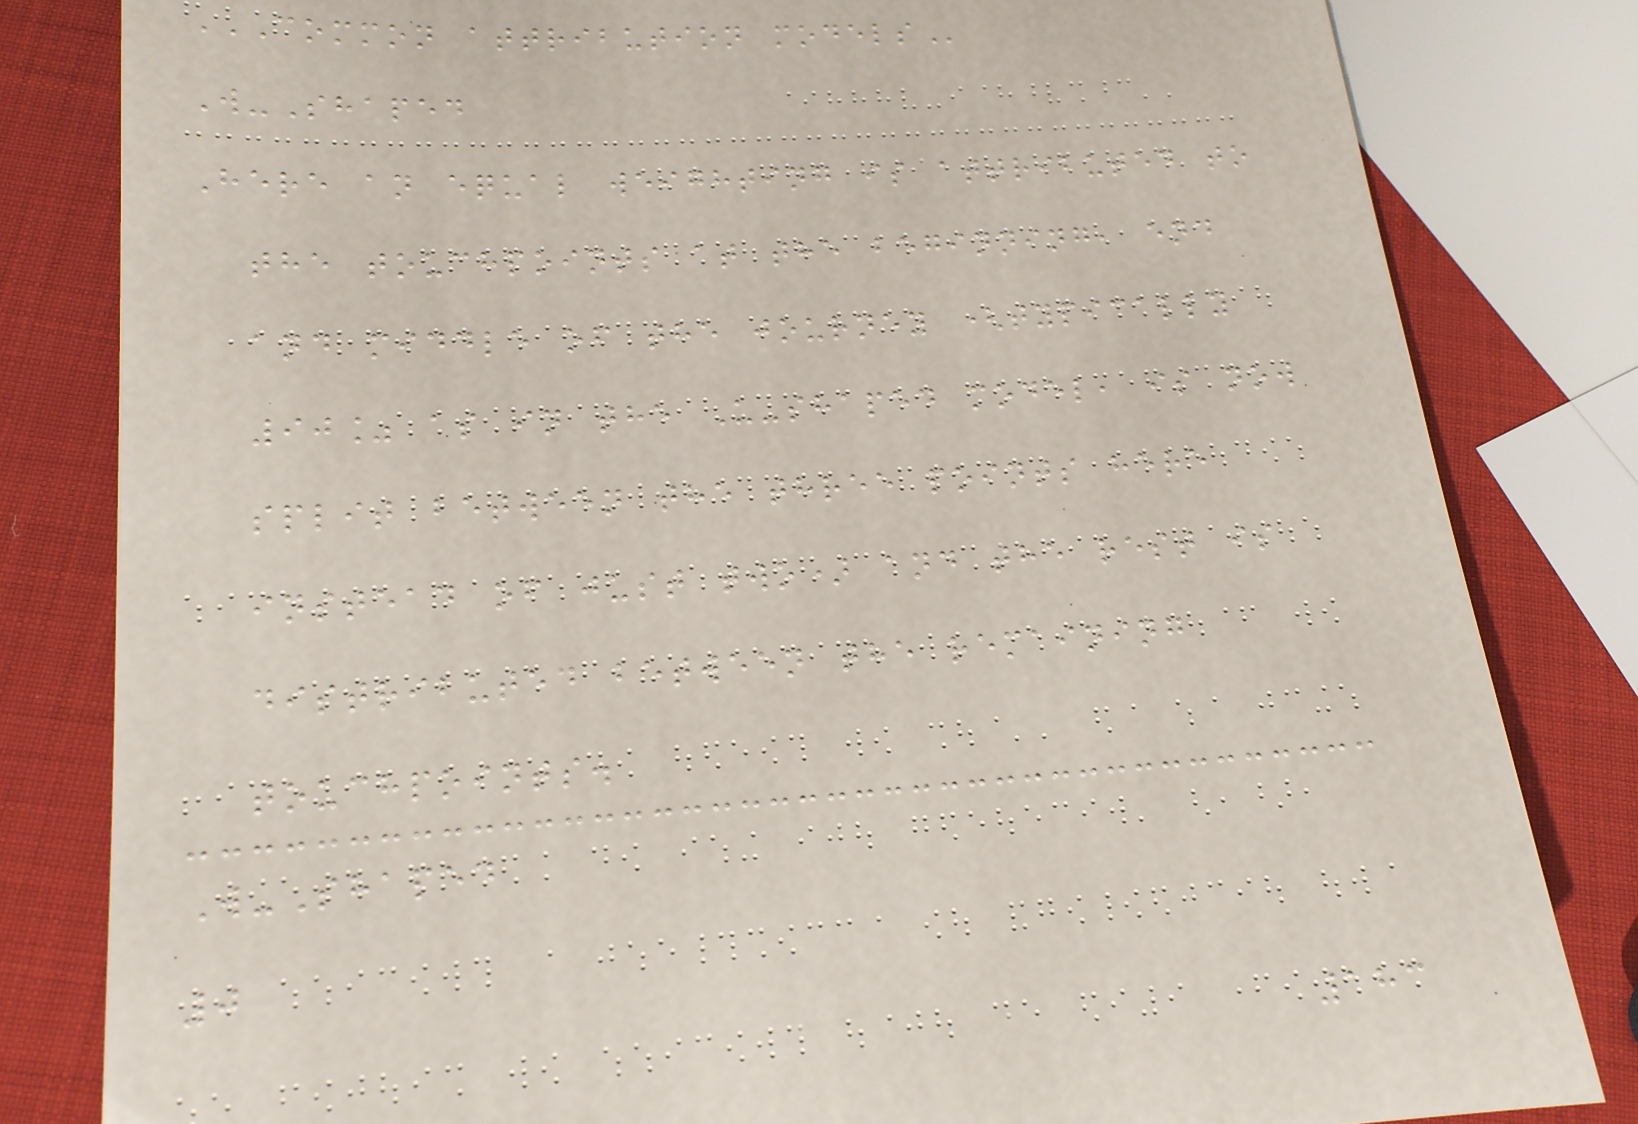COMMON ATTRIBUTION MODELS
W-Shaped
Here an equal weighting is attributed to
the touchpoints at the beginning, end
and middle of the journey (typically
90% as in the U-shaped model, is now
split between the three points here
instead of just two) and the rest is
distributed between the remaining
touchpoints.
W-Shaped
0
183
